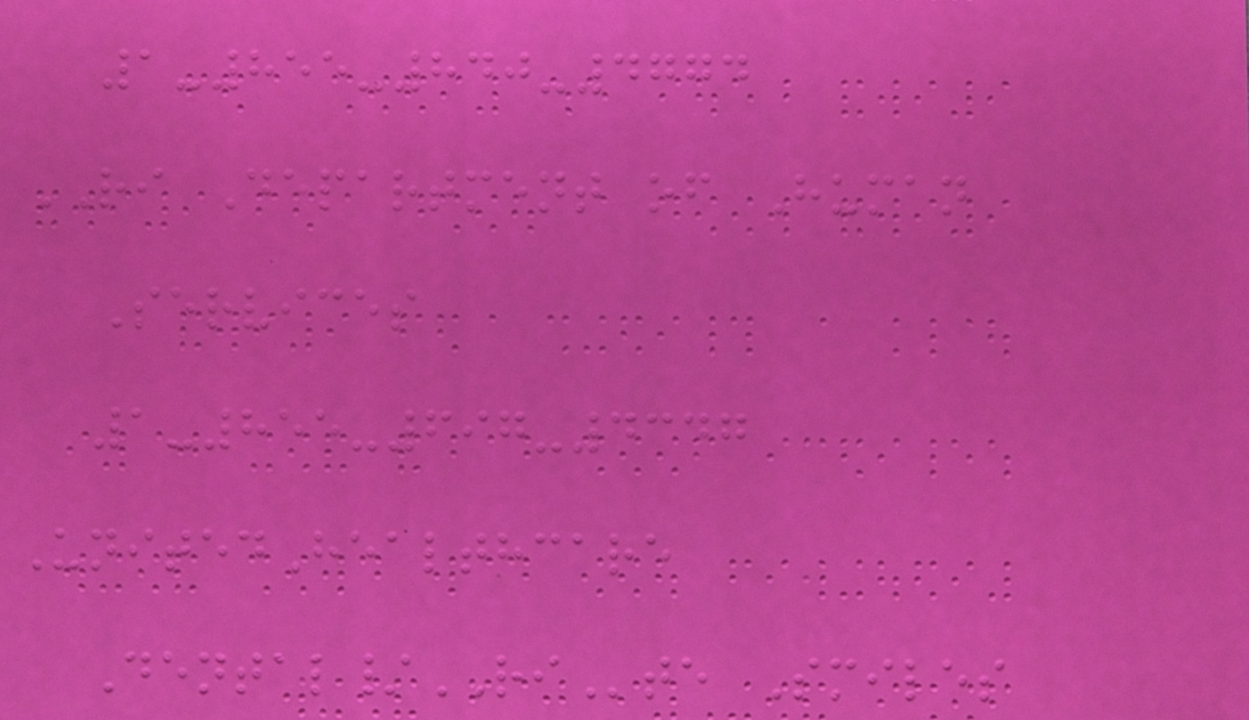1-855-840-4774
RI Department of Human
Services
1-855-697-4347
UnitedHealthcare
Dental/RIte Smiles
